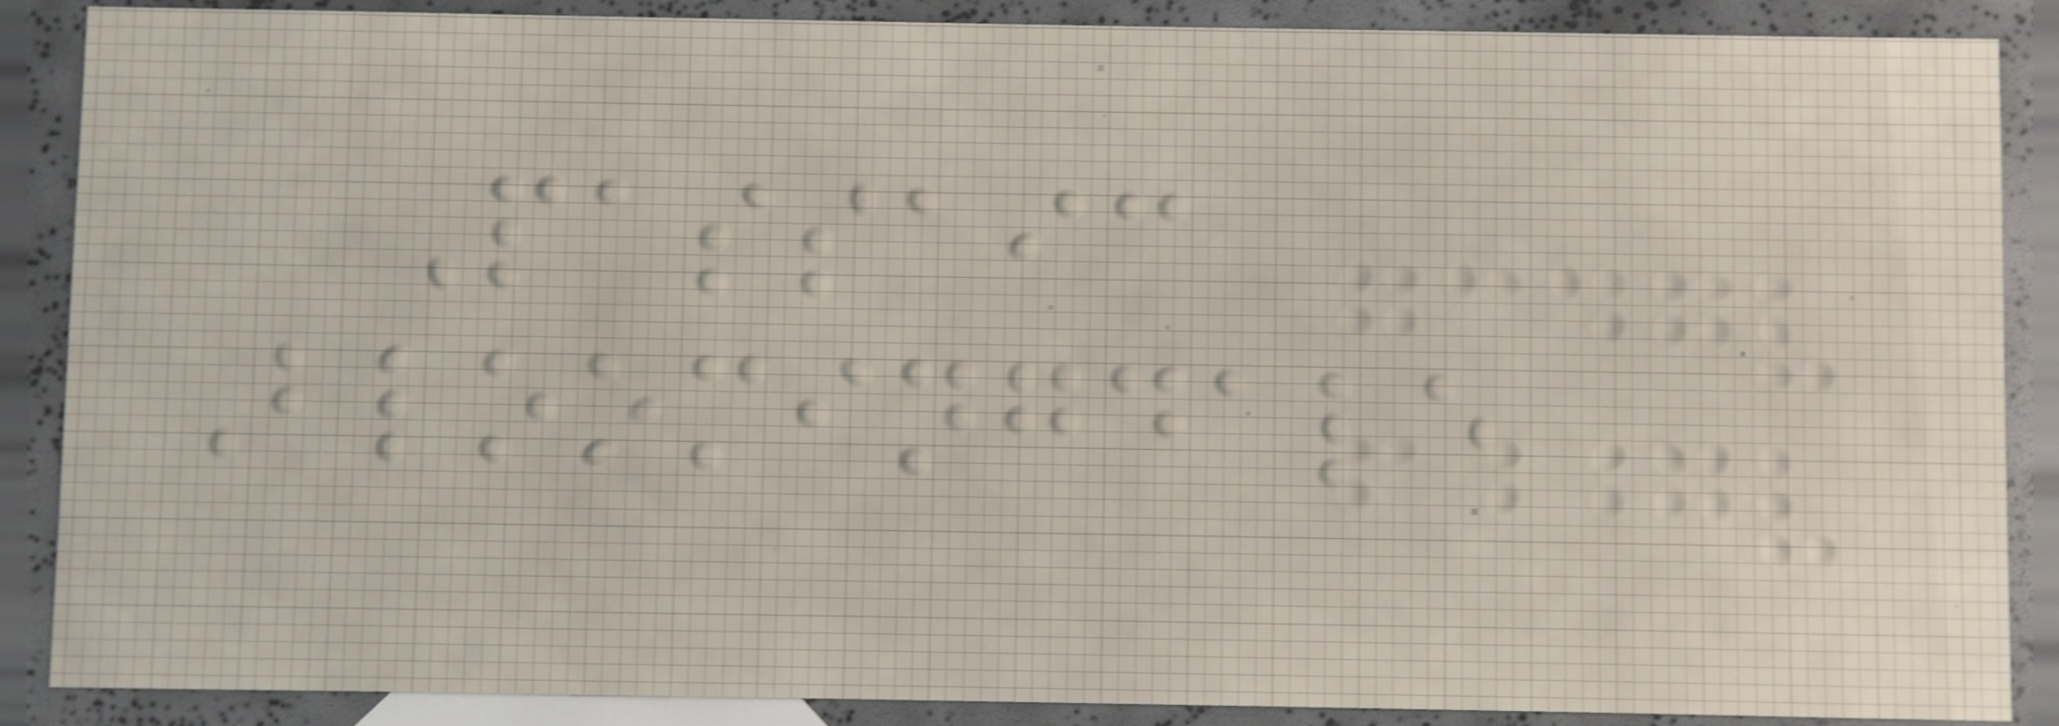Passaic
Bloomingdale
